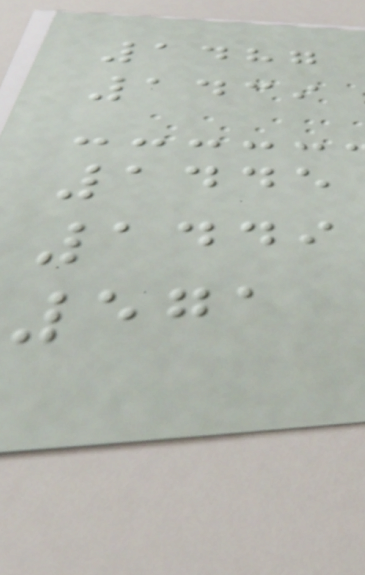1487
1439
1445
1449
571
